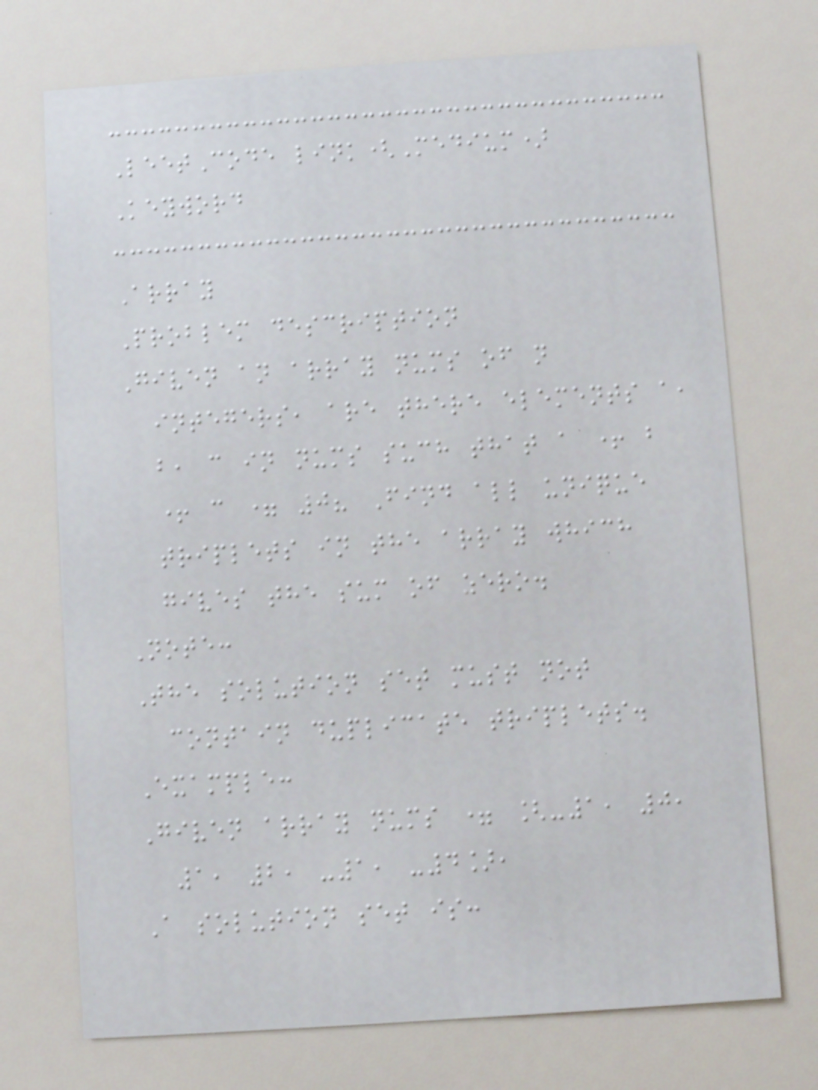LeetCode link(Medium)
Keyword
Array
Problem description
Given an array nums of n
integers, are there elements a,
b, c in nums such that a + b
+ c = 0? Find all unique
triplets in the array which
gives the sum of zero.
Note:
The solution set must not
contain duplicate triplets.
Example:
Given array nums = [-1, 0,
1, 2, -1, -4],
A solution set is:
